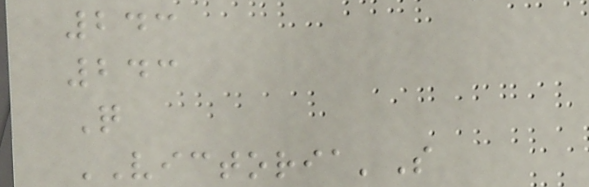243
243
Q
VICTORIA'S
